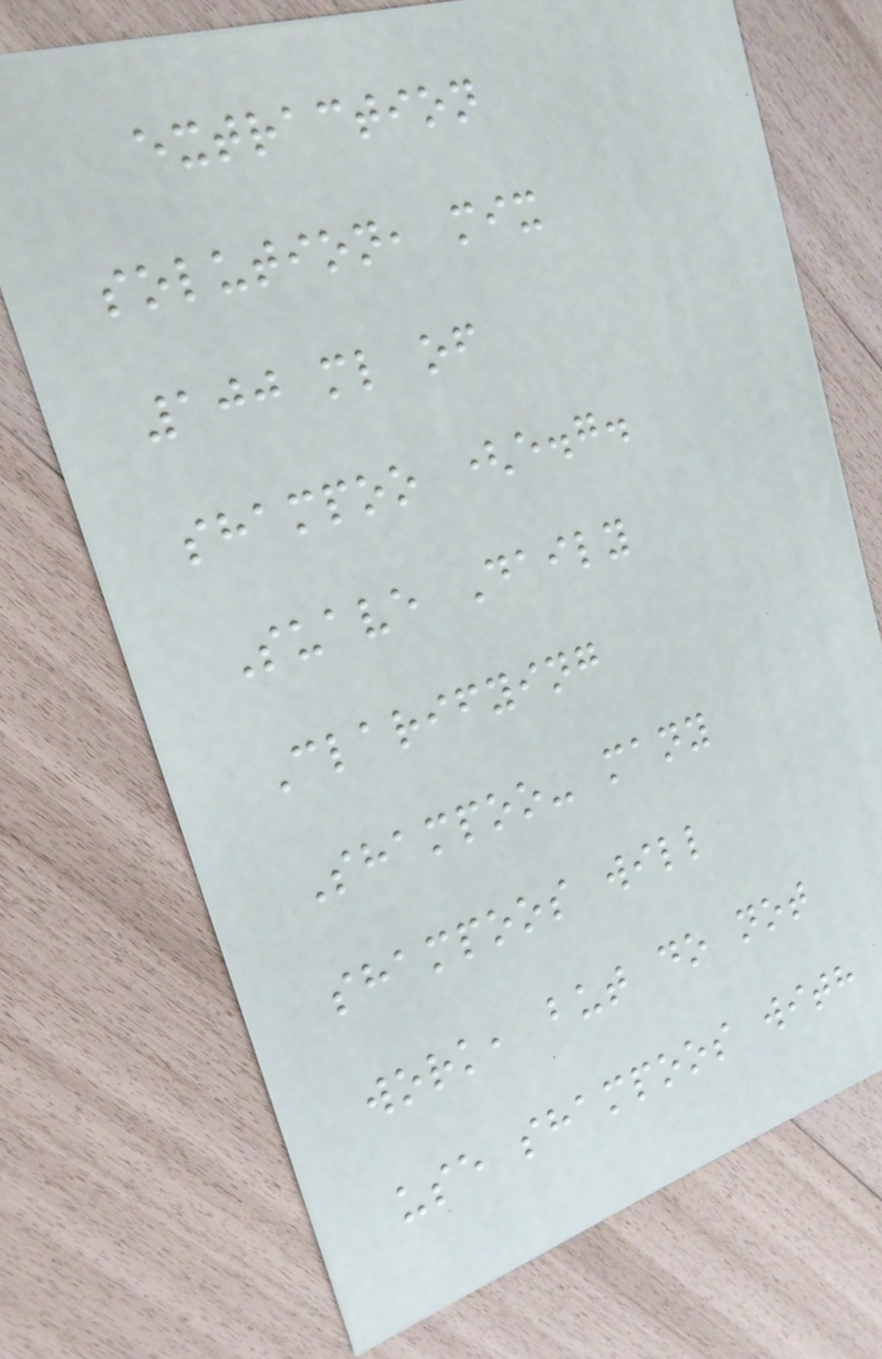extraction
solution, mix
100 ml of
shampoo (e.g.
Suave Daily
Clarifying
Shampoo- many
shampoos will
work, but do not
use shampoos with
